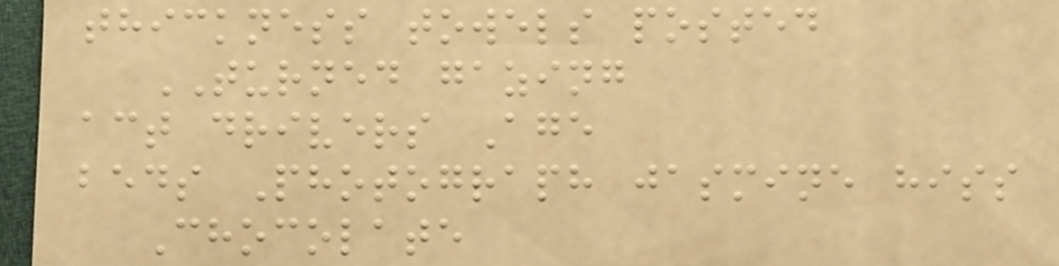thickness towels posted
TURNED gazing
act drivers Age
beds Photograph jasmine hiss
Chocolate
